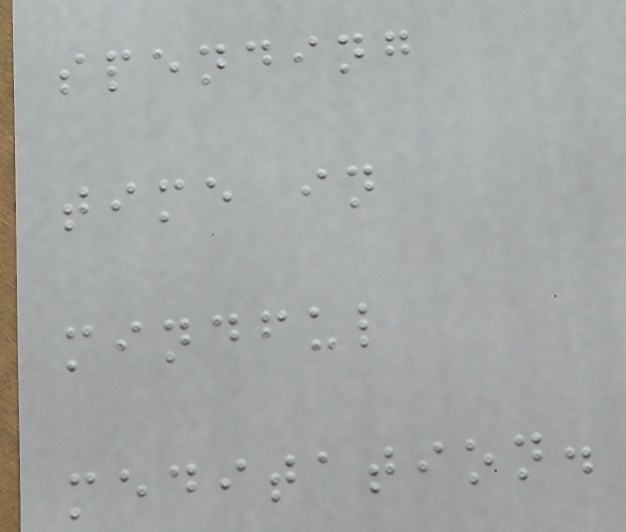spending
time in
mindful
meditation.
